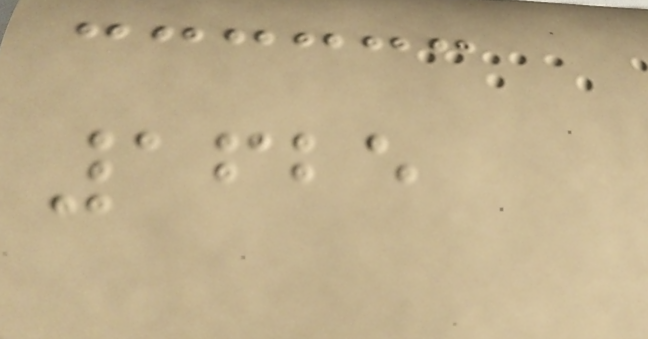1625
